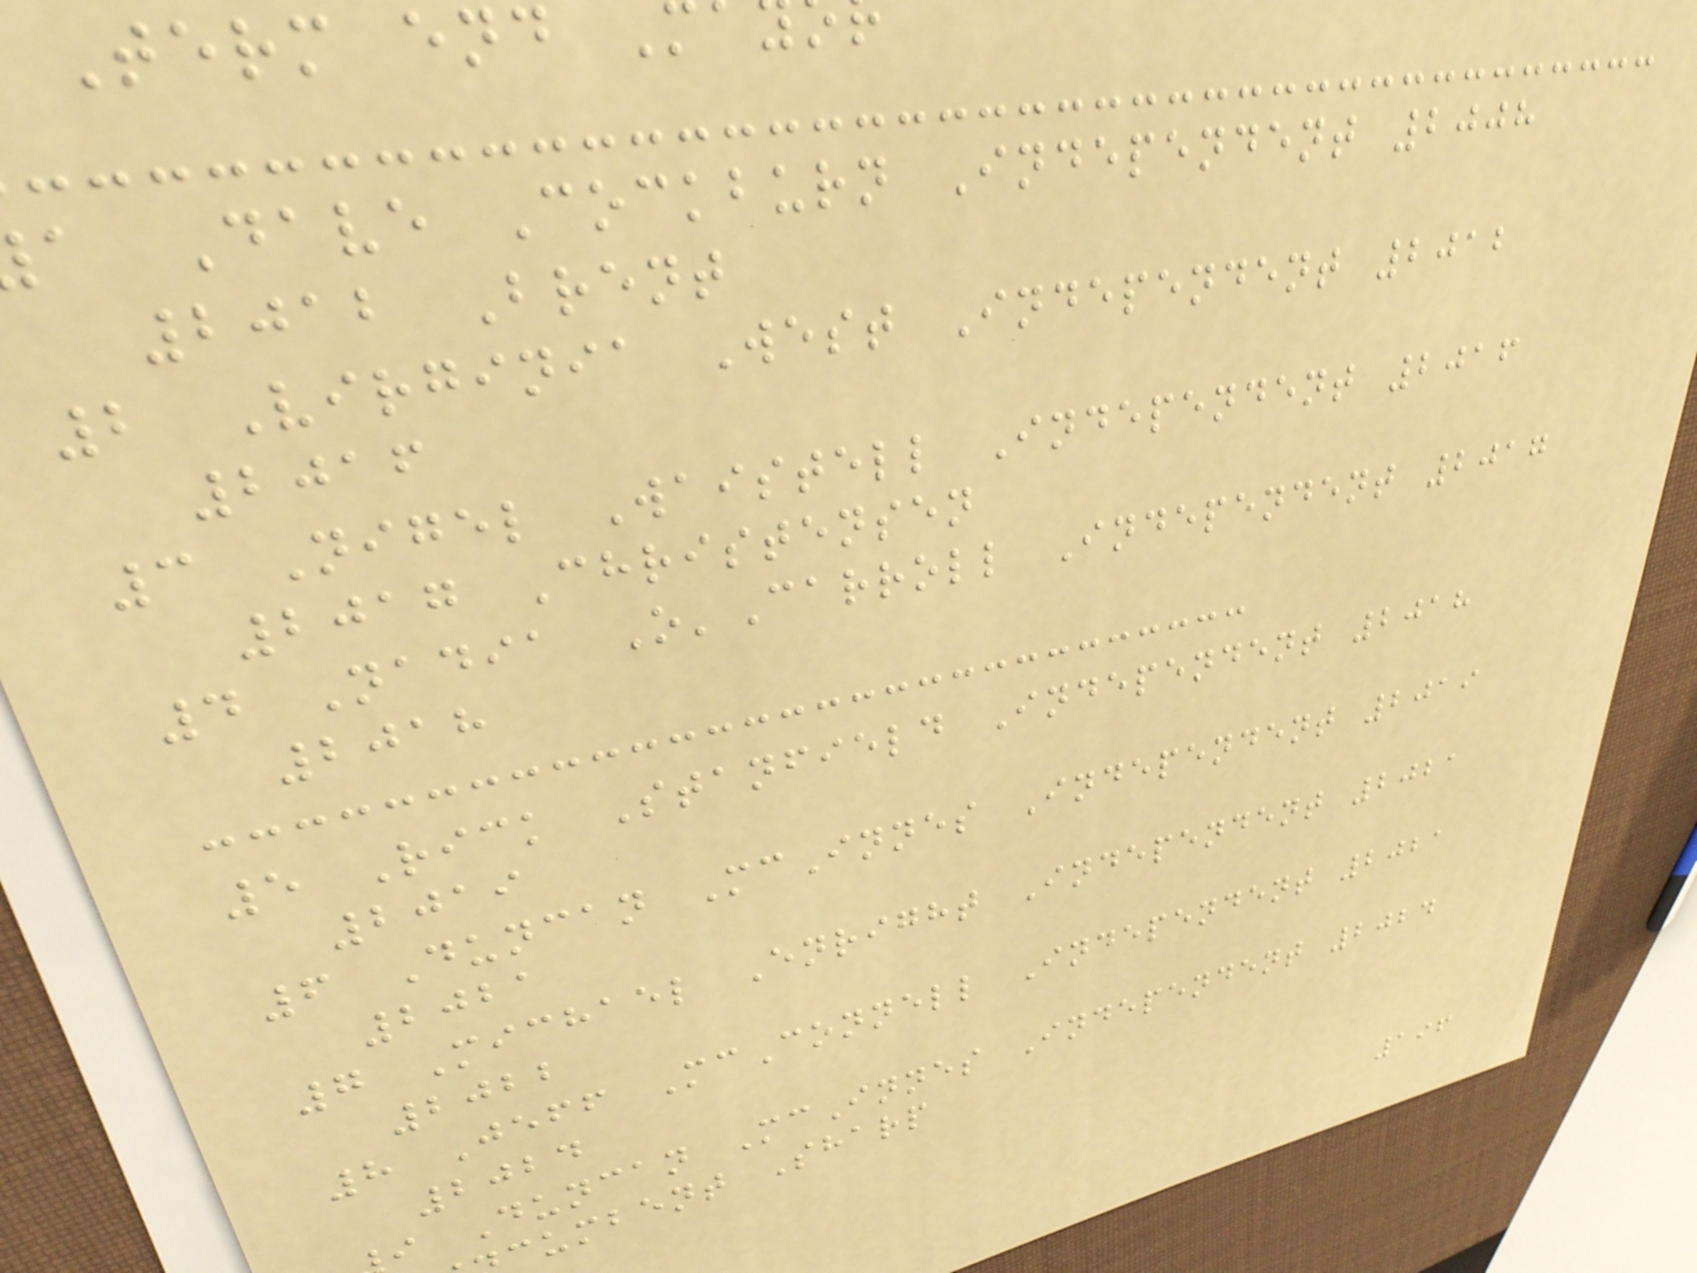Term end
a Dave Cockburn Independent 2008
2012 Brent
2 Virginia West Independent 2012
2016
3 Nigel Waistell Independent 2016
2017 Christensen
4 Nadia O'Carroll Independent 2017
2018
5 Rick Stanfield Independent 2018
2019
6 Duncan McInnes Independent 2019
2021
7 Michael Enright Independent 2021
2022
8 Jeff McConnell Independent 2021
2024
i Duncan McInnes Independent 2024
cumbent Sharp
196
